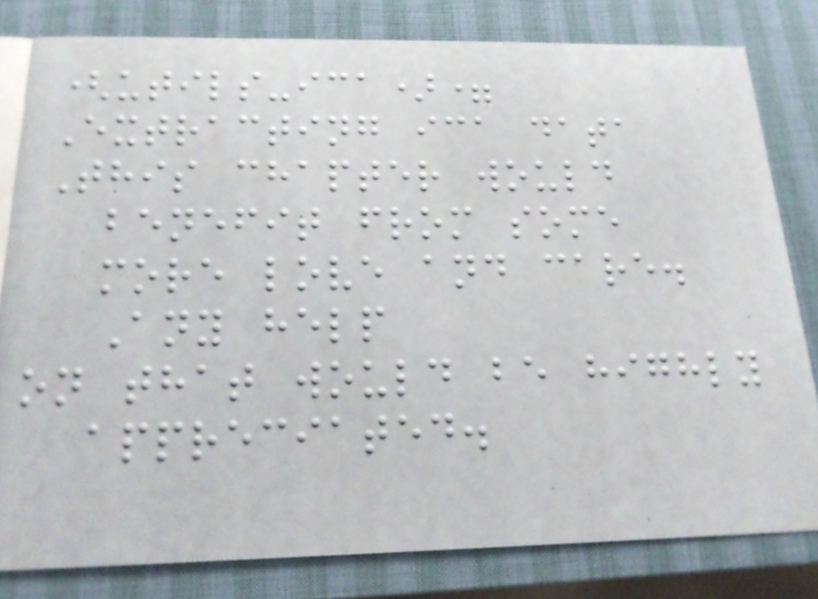(utils-ica)=
Extracting ica data
This chapter would
benefit from some
more love and care.
Any help
on that would be highly
appreciated.
